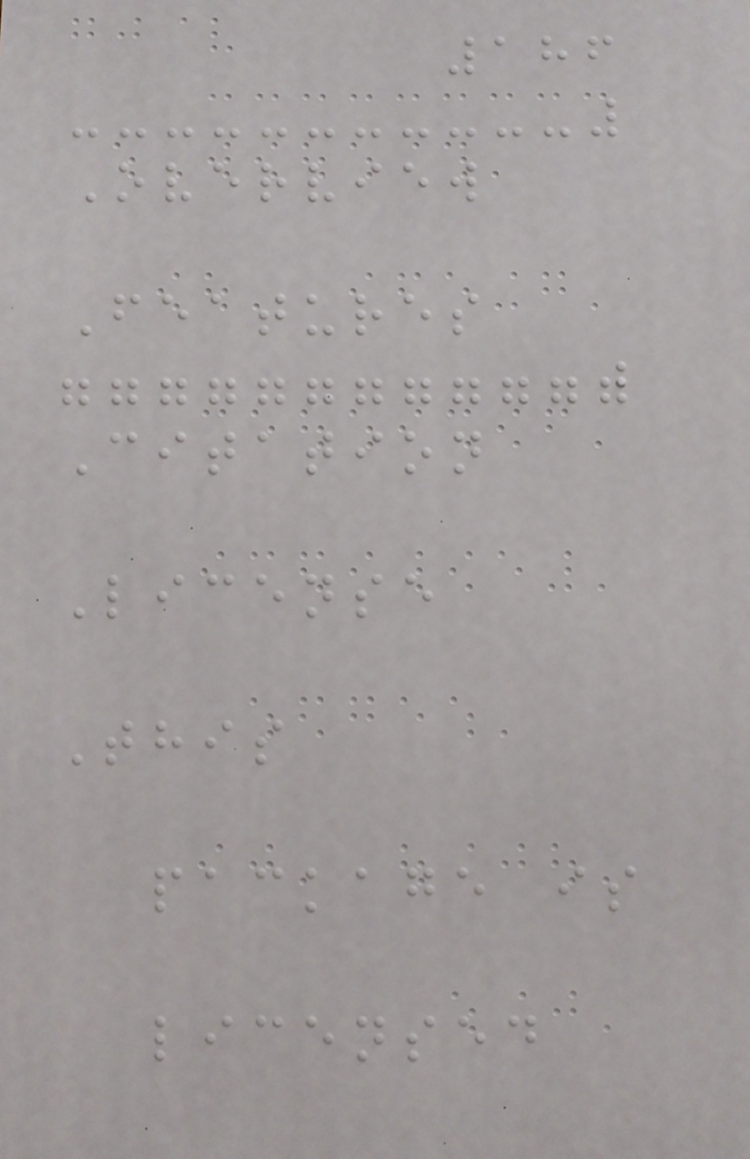186
Overview
Features
Citation
License
This
package is
licensed
